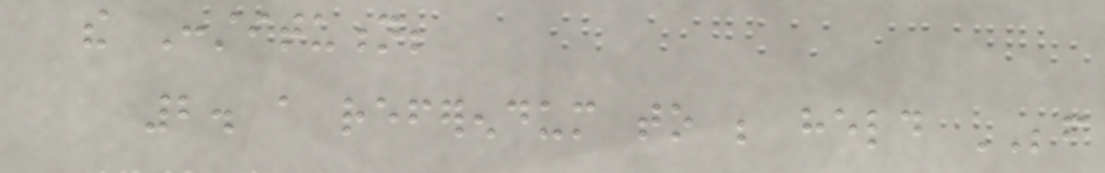the Constitution;
2. a referendum to be held BEFORE
